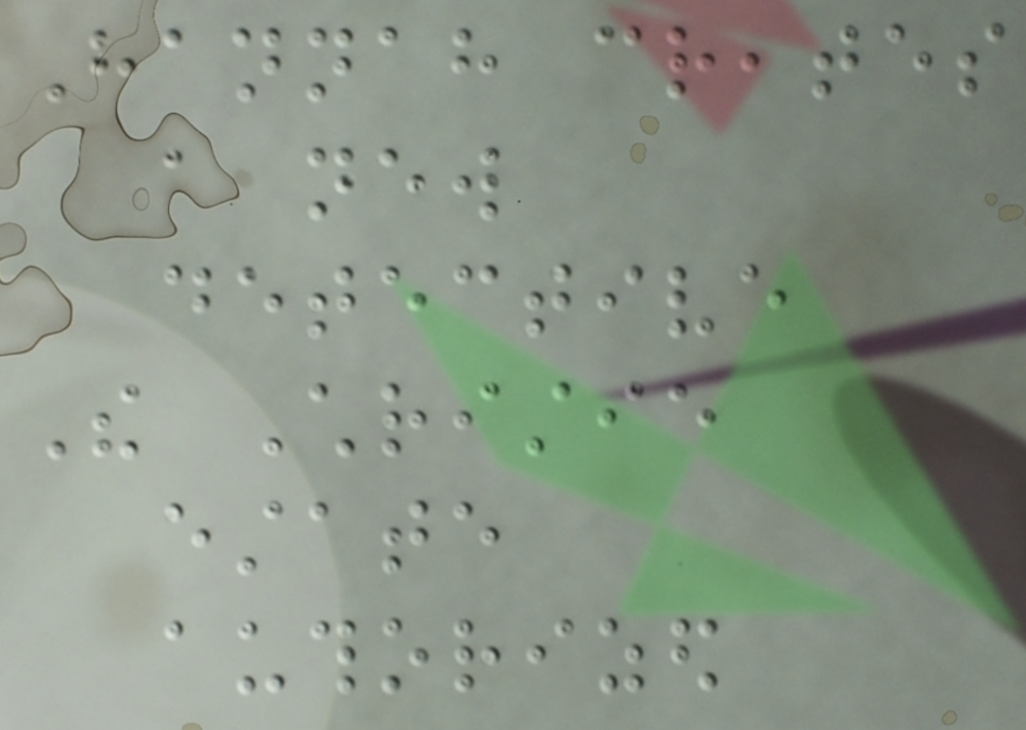Hannah creates
a new
detective
The Christie
estate
authorized
